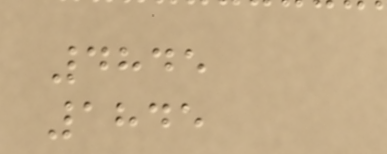4845
1845
